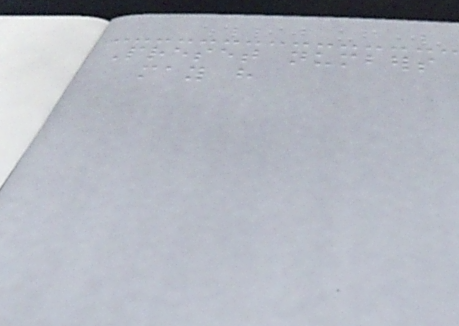Preset numbers
may have
